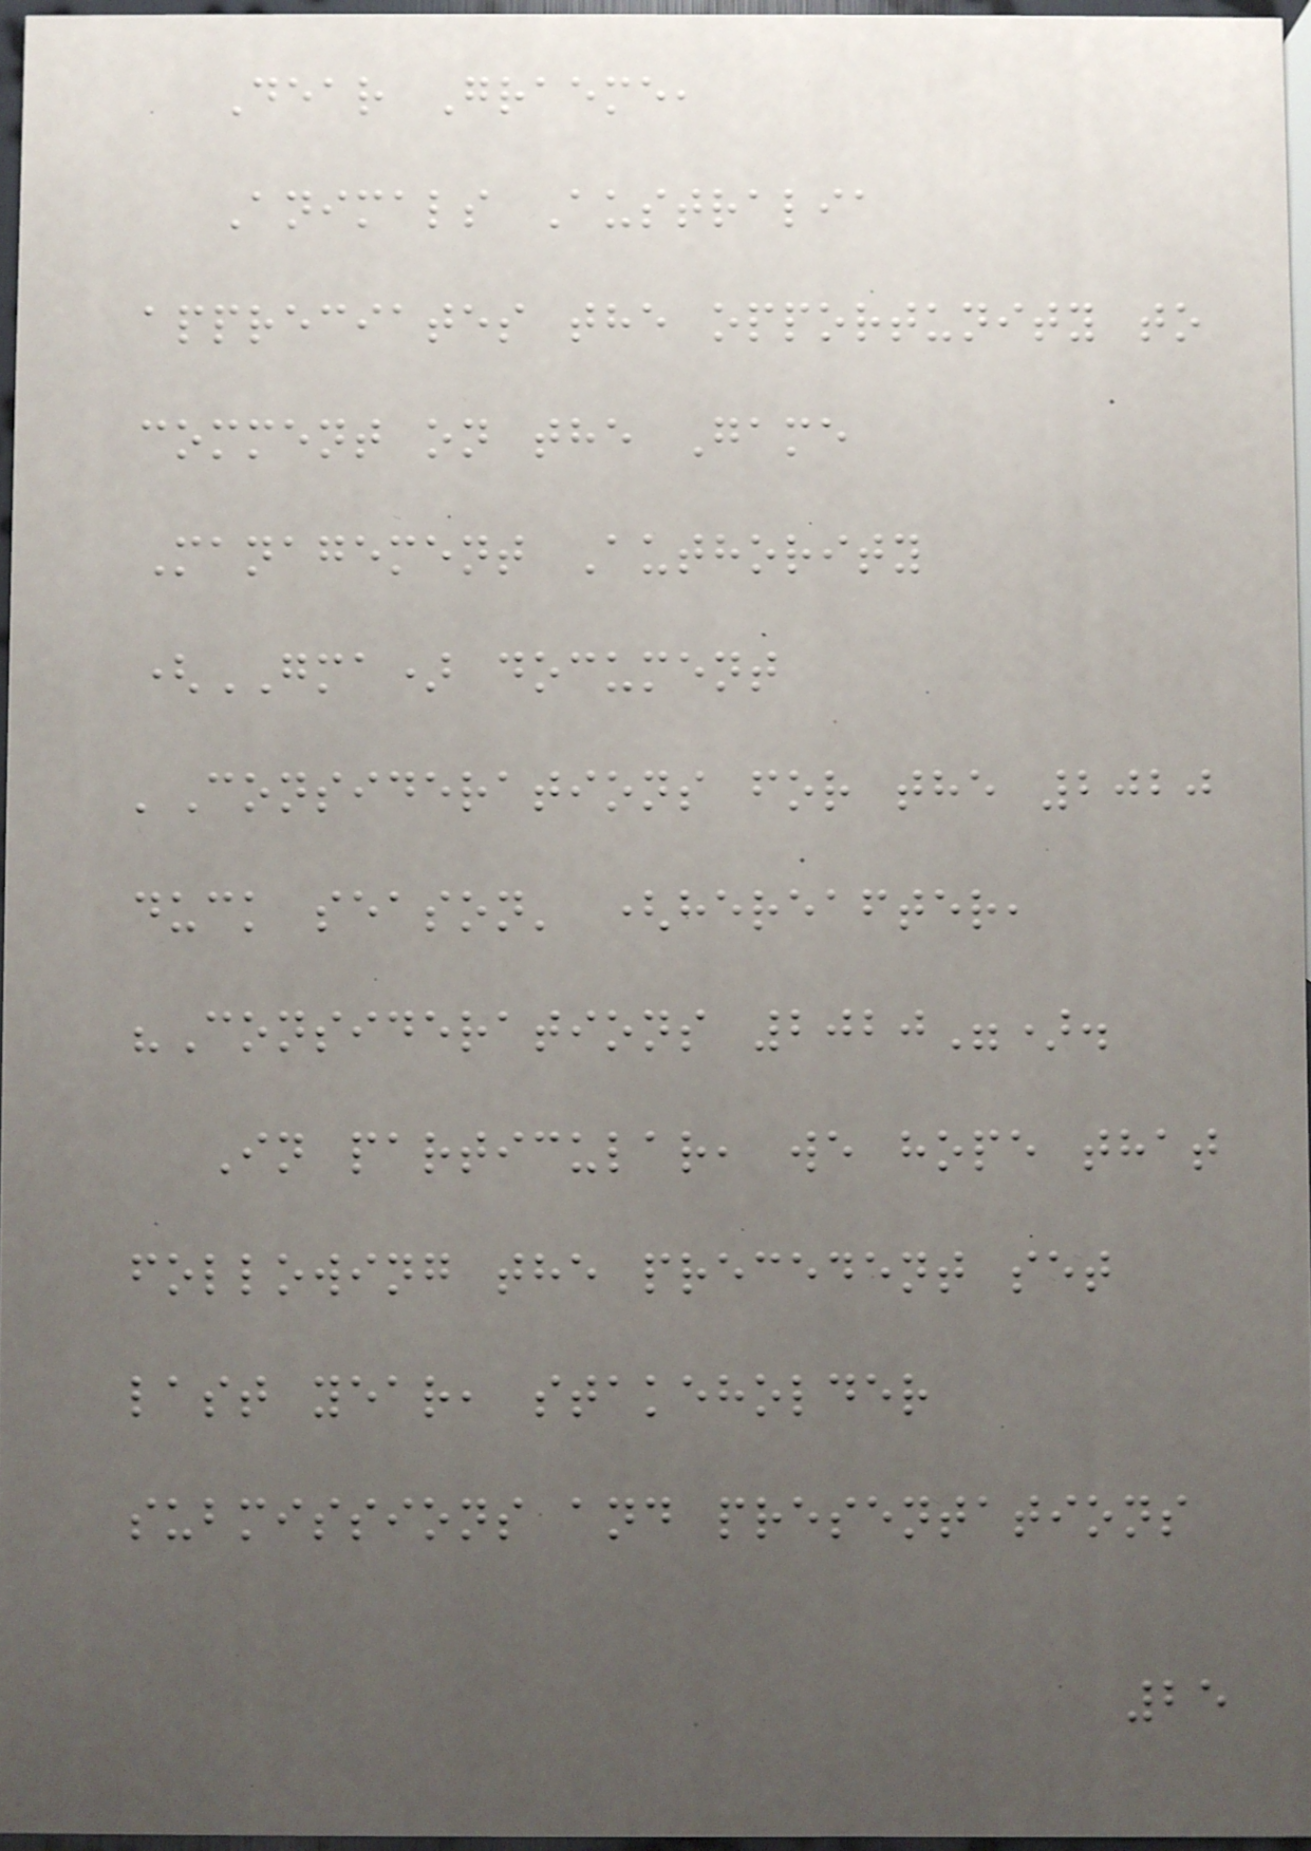Dear Graeme,
Animals Australia
appreciates the opportunity to
comment on the Game
Management Authority
(GMA) document
'Considerations for the 2020
duck season' (hereafter,
"Considerations 2020").
In particular, we hope that
following the precedent set
last year, stakeholder
submissions and presentations
25
